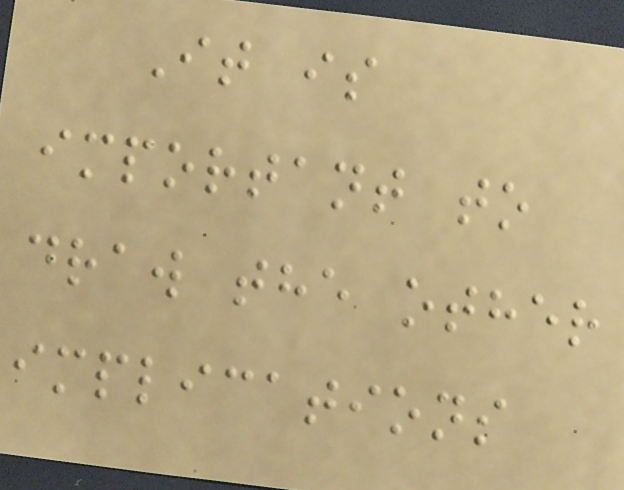It is
important to
draw the other
implications
